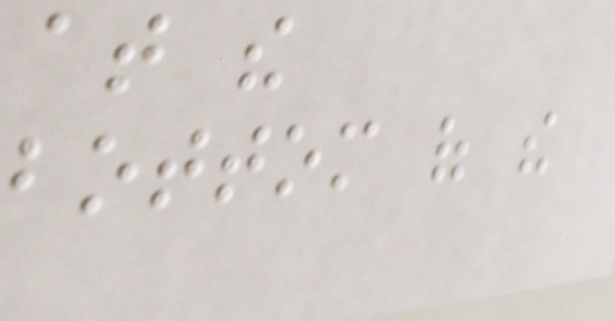at the
bottom of the
